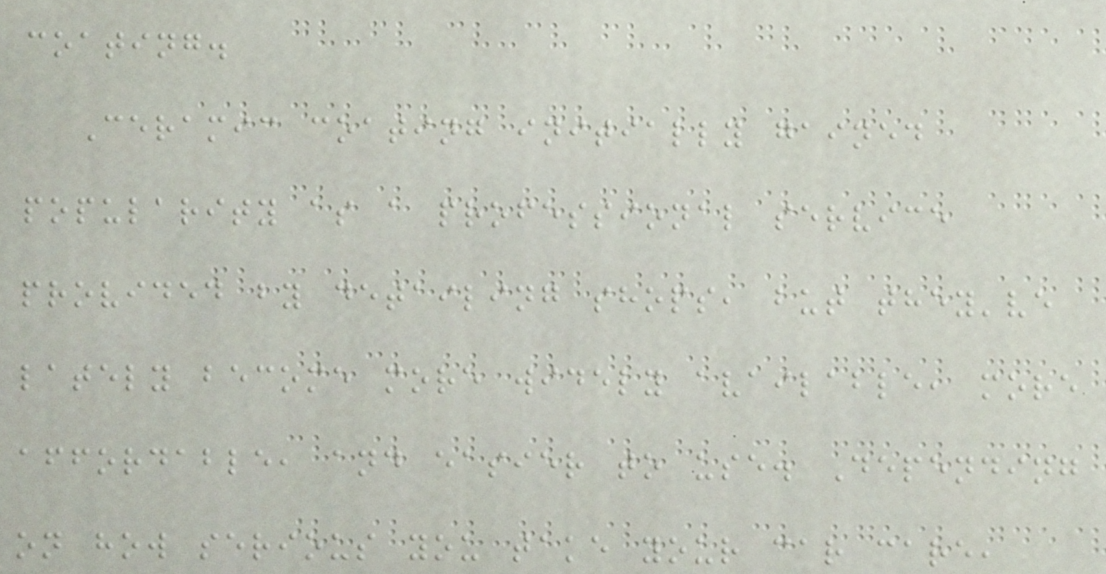coating.
Ceramic coating initially gained
popularity as a professional service
provided by detailing shops, but they've
lately become more widely available, more
affordable, and easier to use. Depending
on how serious you take your car care,
